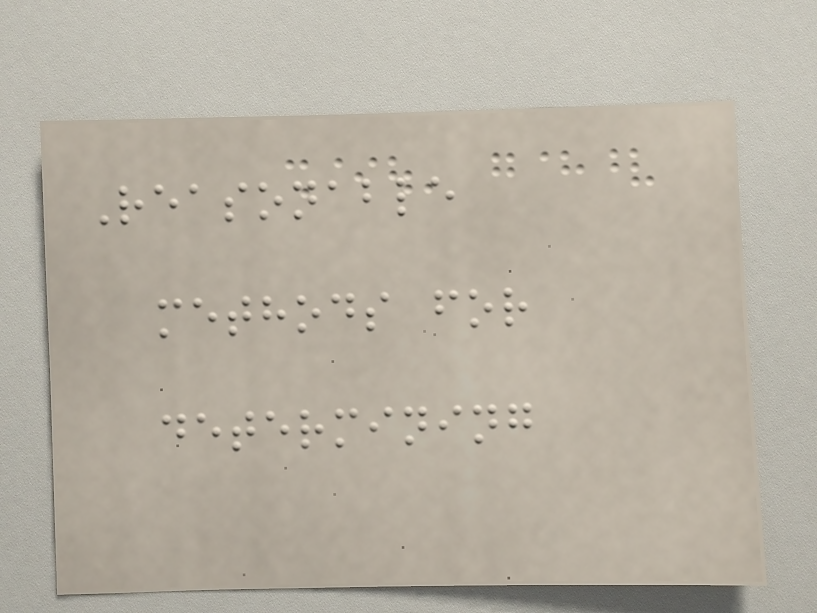Reasonable
methods for
determining
